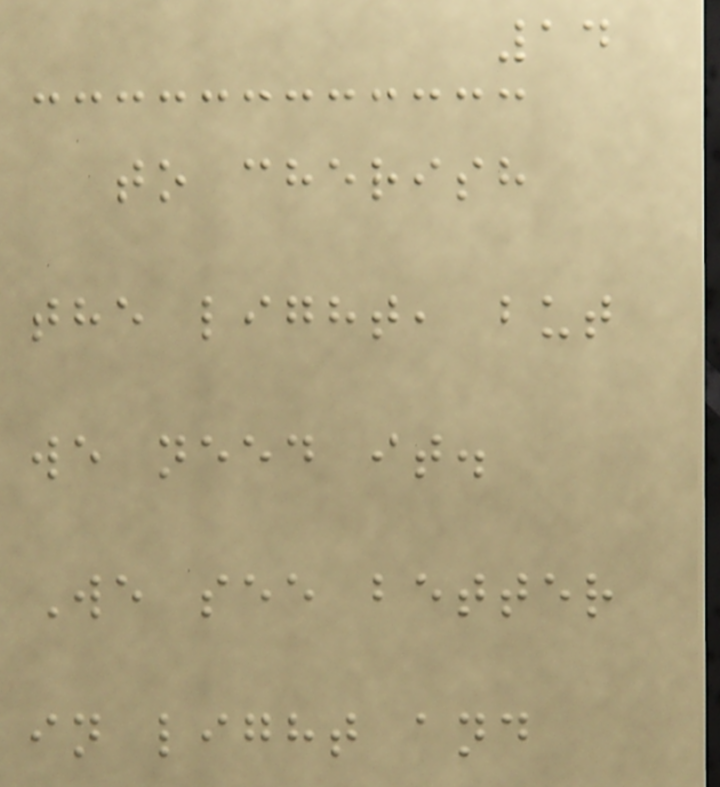14
to cherish
the light, but
we need it.
We see better
in light and
